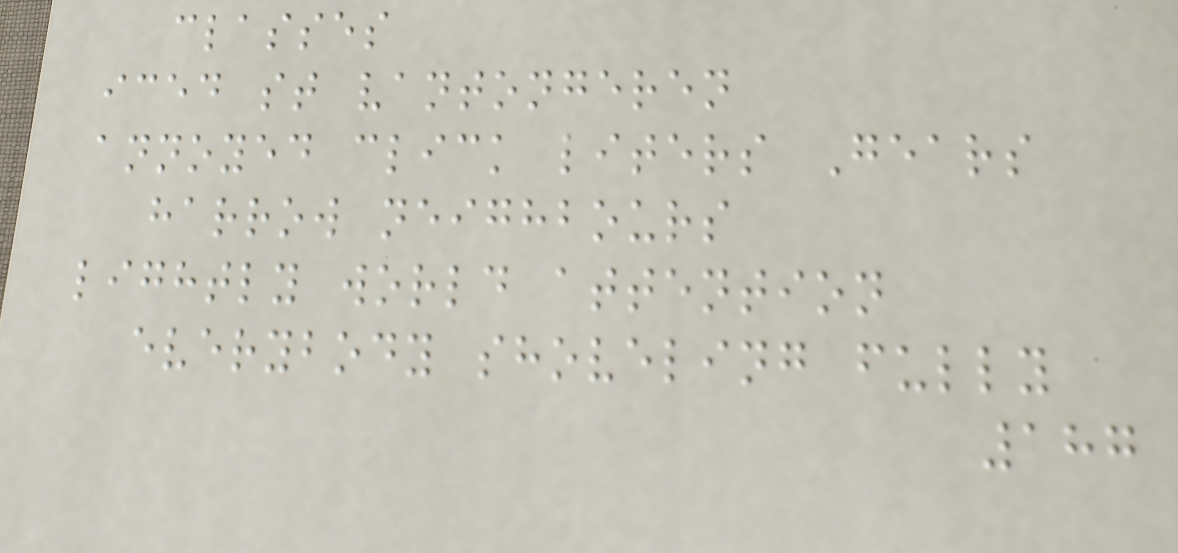classes
iced st vantongeren
annoyed click liters Gears
harrow neighbours
lightly world attention
everybody shoveling fully
187
